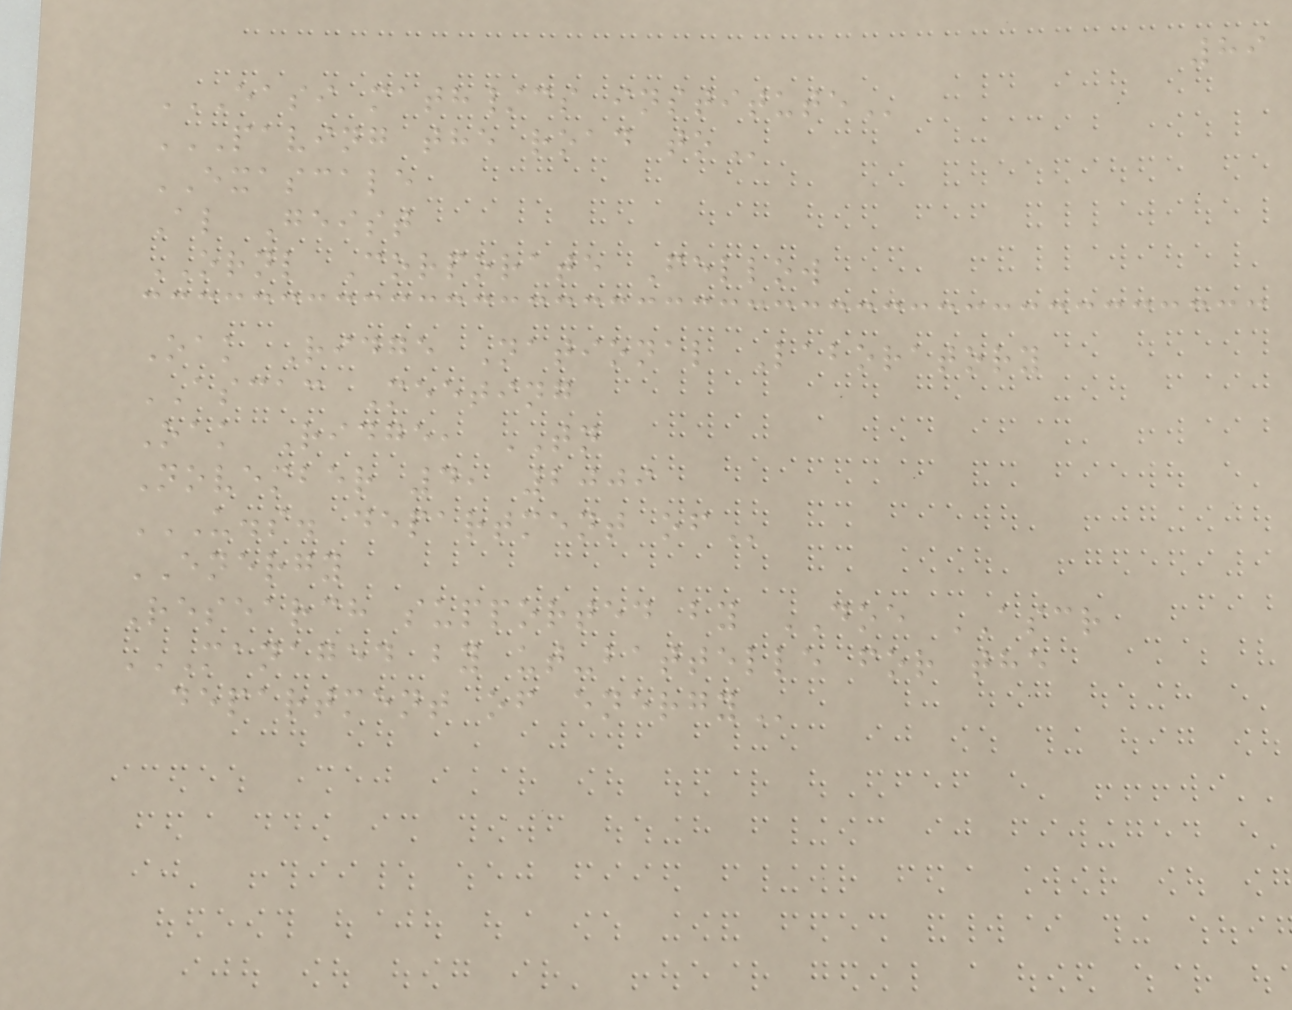89
EASI MATH/CS INSTITUTE
PAVING THE ROAD TO
EXASCALE
Al Geist
ORNL Corporate Fellow
Oak Ridge National Laboratory
ASCAC Meeting
Oak Ridge, TN
November 4, 2009
U.S. DEPARTMENT OF
ENERGY
Research supported by DOE ASCR
MANAGED BY UT-BATTELLE FOR THE
DEPARTMENT OF ENERGY
